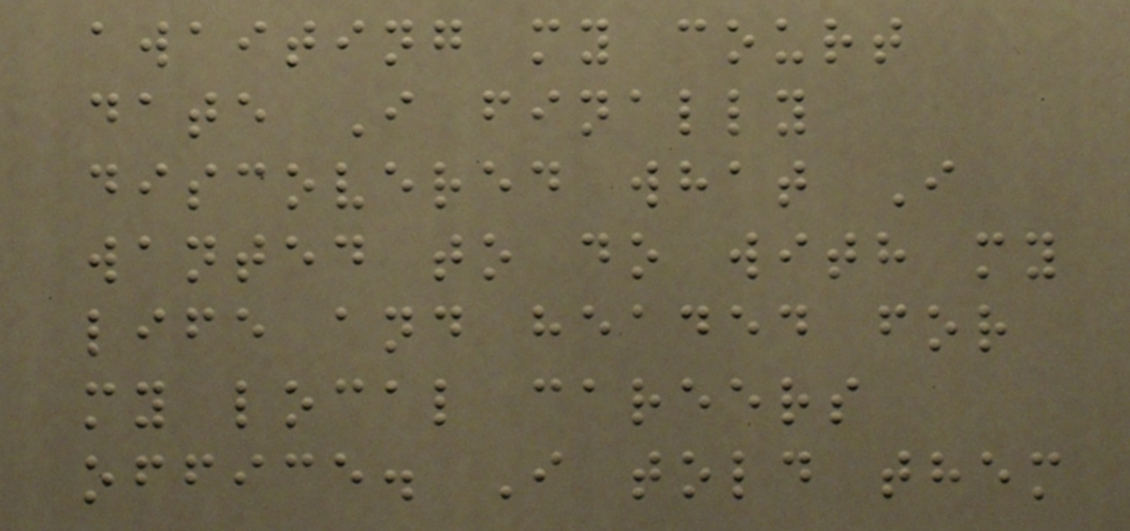awaiting my court
date I finally
discovered what I
wanted to do with my
life and headed for
my local careers
office. I told them
